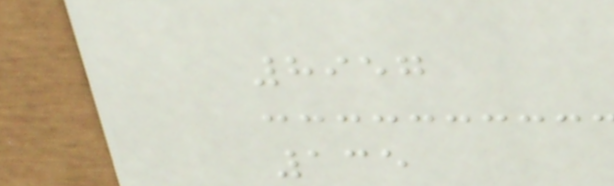8957
135
